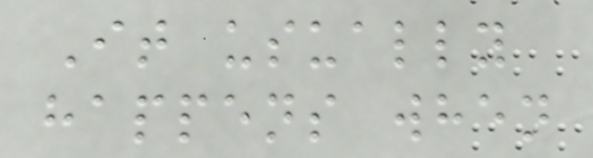It usually
happens when
